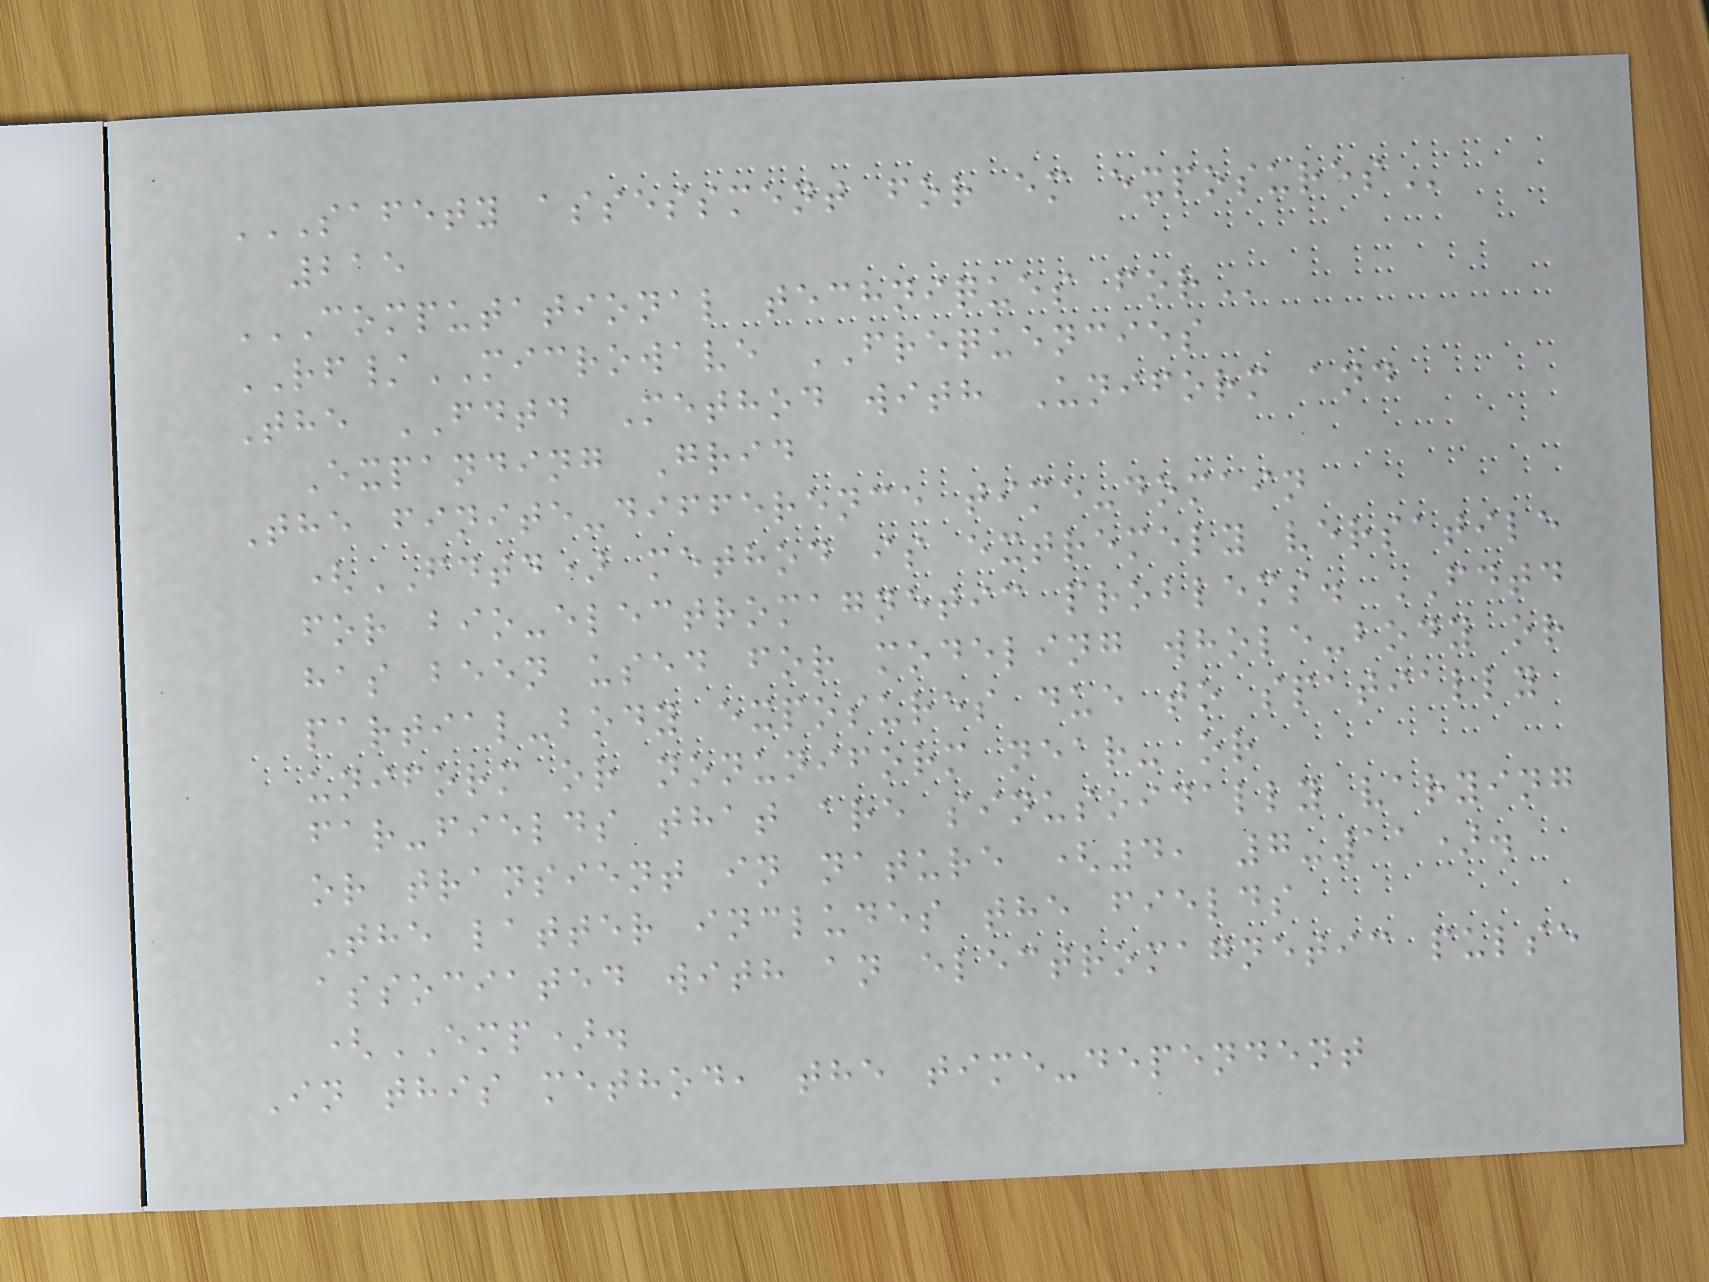SAFETY ASSESSMENT FOR EM EXPOSURES
215
COMPUTATIONAL TECHNIQUES FOR
RF/MICROWAVE FREQUENCIES
The FDTD Method with Uniform and
Expanding Grid
The finite-difference time-domain
(FDTD) method is extremely versatile
for bio-electromagnetic problems. FDTD
has been used for modeling whole-body or
partial-body exposures due to spatially
uniform or nonuniform near- or
far-fields that are sinusoidally varying
or transient in nature (4, 7-11).
The latter includes the fields
associated with an electromagnetic pulse
(EMP).
In this method, the time-dependent
